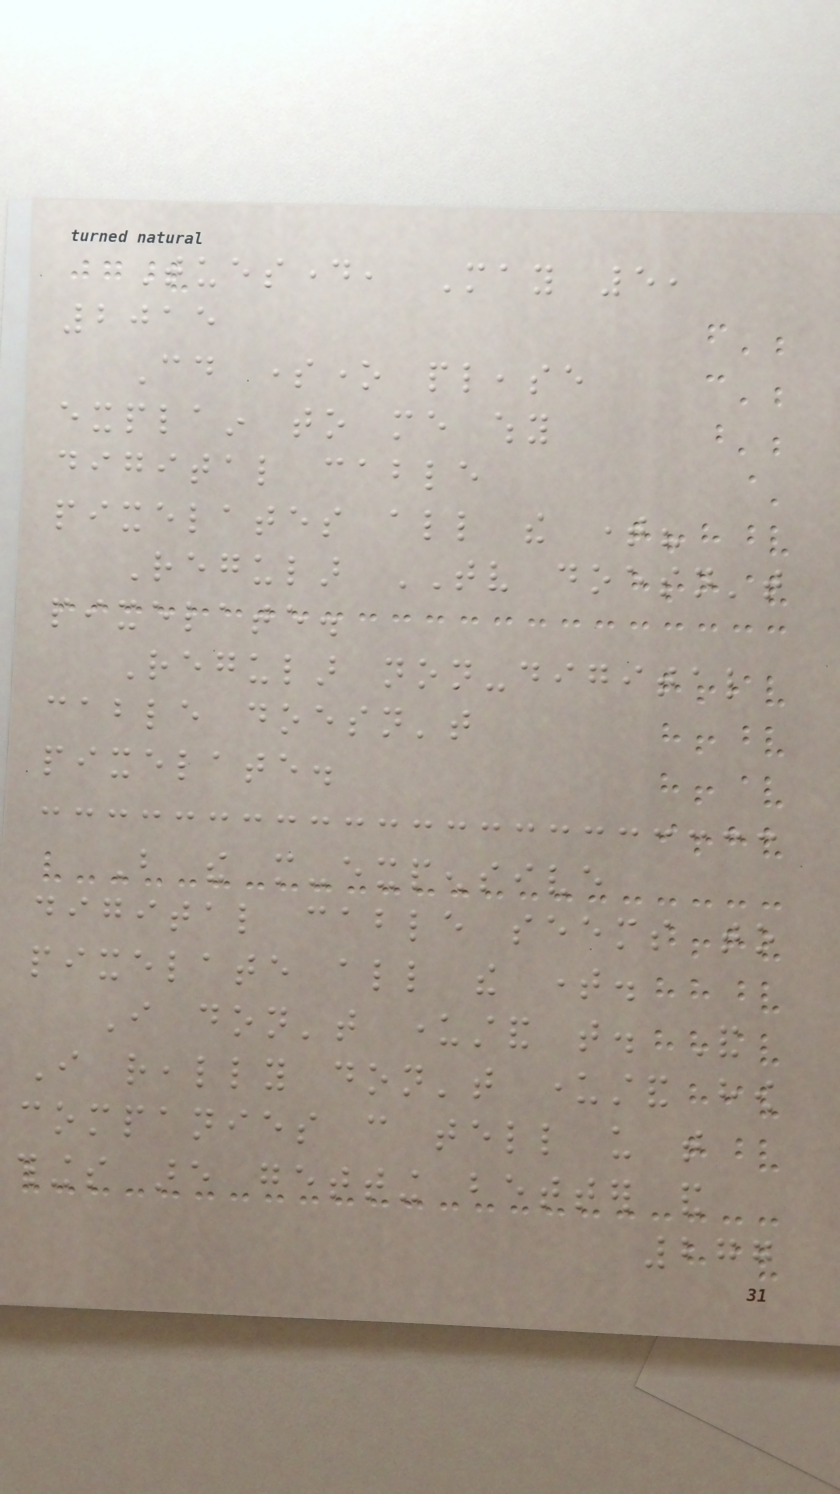Tuesday, May 5,
2015
Could someone please
explain to me why
digital cable
pixelates all the time?
Regular TV doesn't
pixelate.
Regular non-digital
cable doesn't
pixelate.
But the more-expensive
digital cable seems to
pixelate all the time.
I don't understand that. And
I really don't understand how
companies can tell us that
things are getting better and
277
